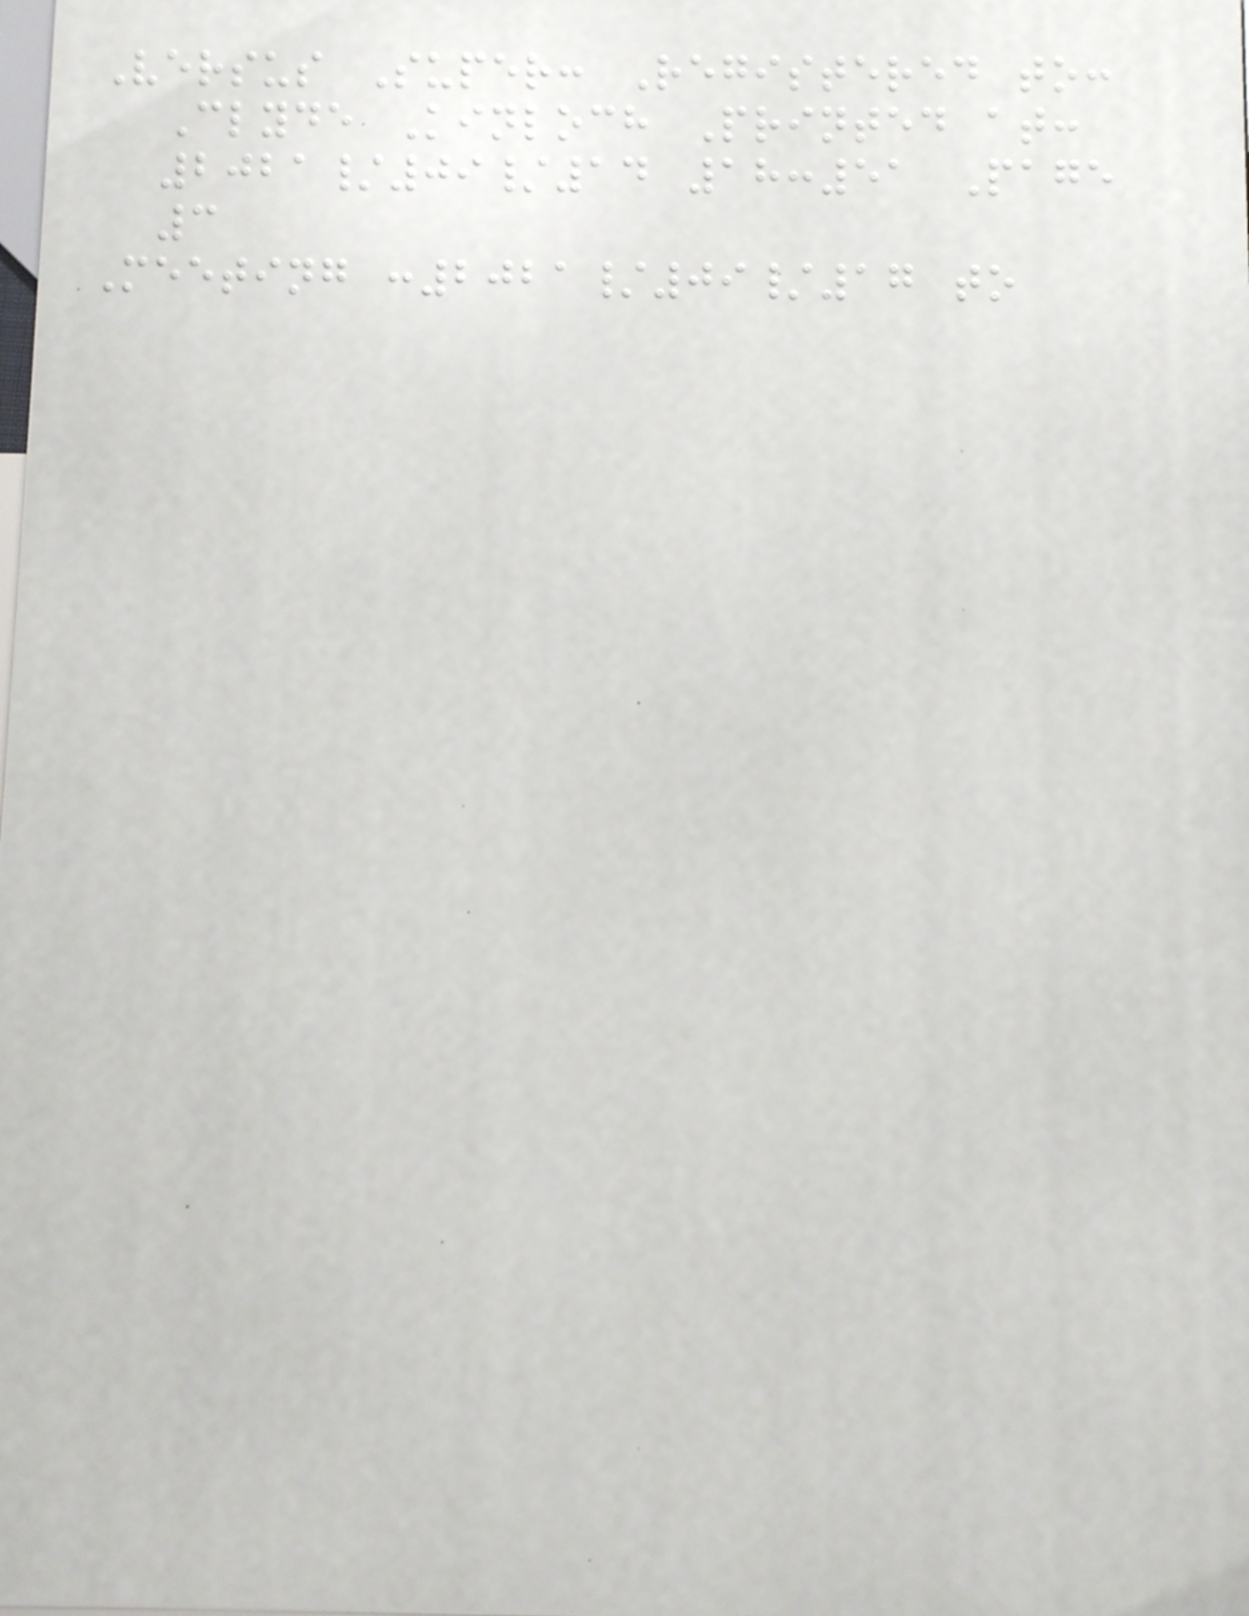Versus Super: Registered to:
Clyde Kinloch Printed at:
2021/09/14 18:51 Page
3
Meeting :2021/09/17 to
